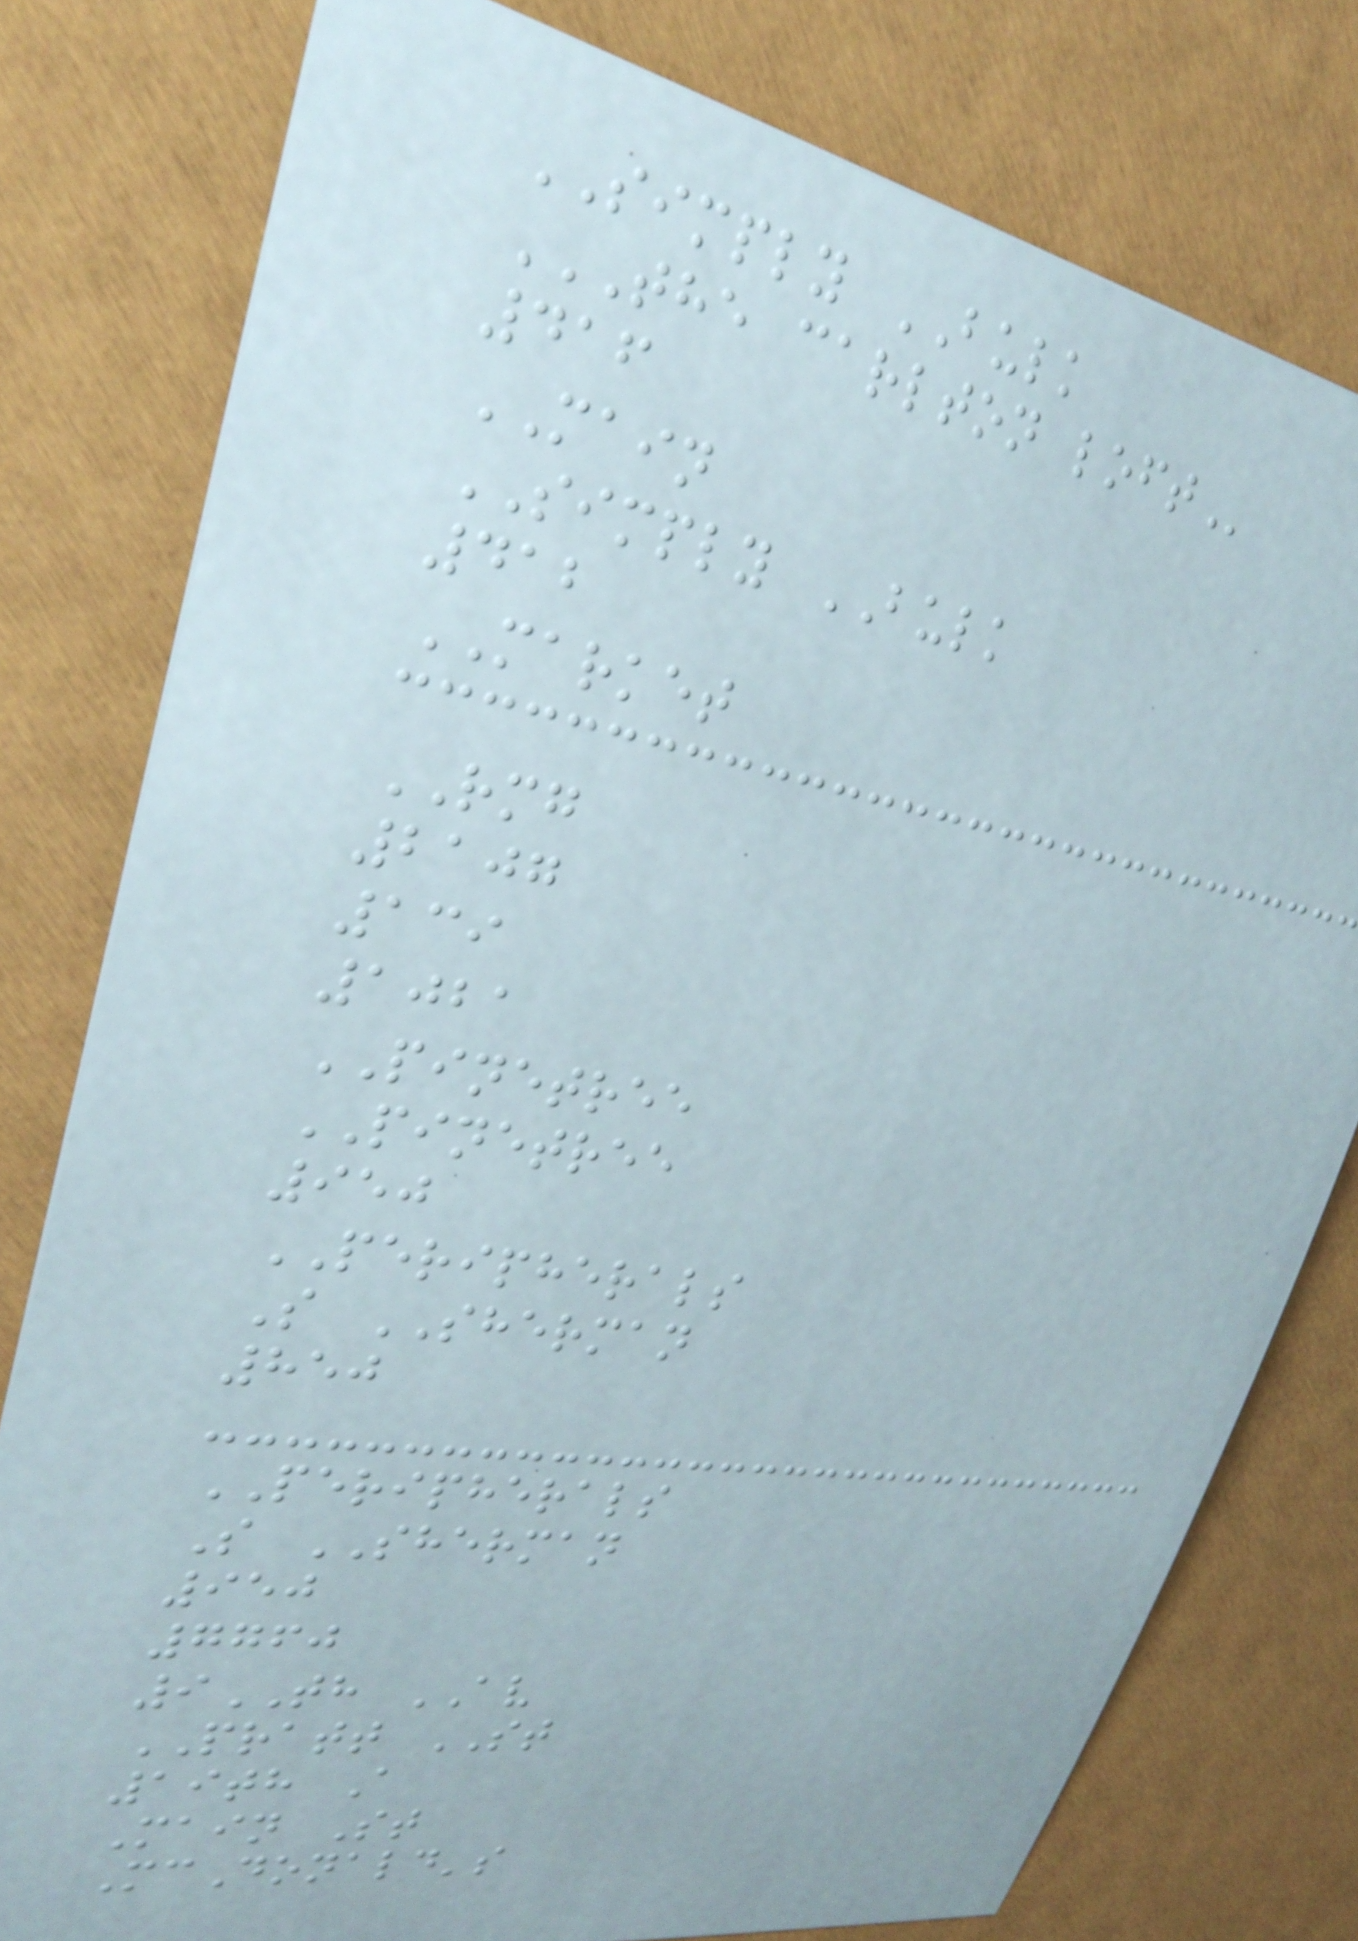SIMPLY BULK
THE CARLTON LOFT
416
MAIN
SIMPLY BULK
412
MARKET
RMG
2107
139
1021
PINETREE
PINETREE
950
PERIPHERALS
S SHERMAN
850
PERIPHERALS
S SHERMAN
950
7760
9TH AV
PRATT ST
19th A
Main St
McDonald's
